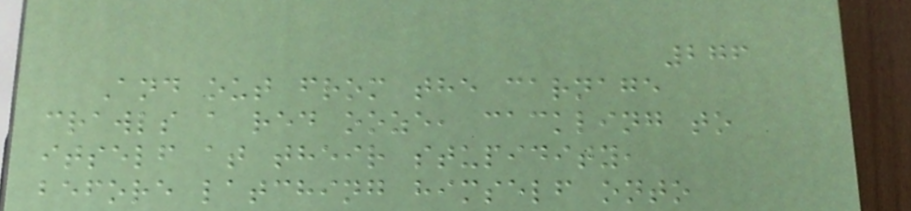276
And out from the carnage
crawls a red ooze, cackling to
itself at their stupidity,
before latching himself onto
